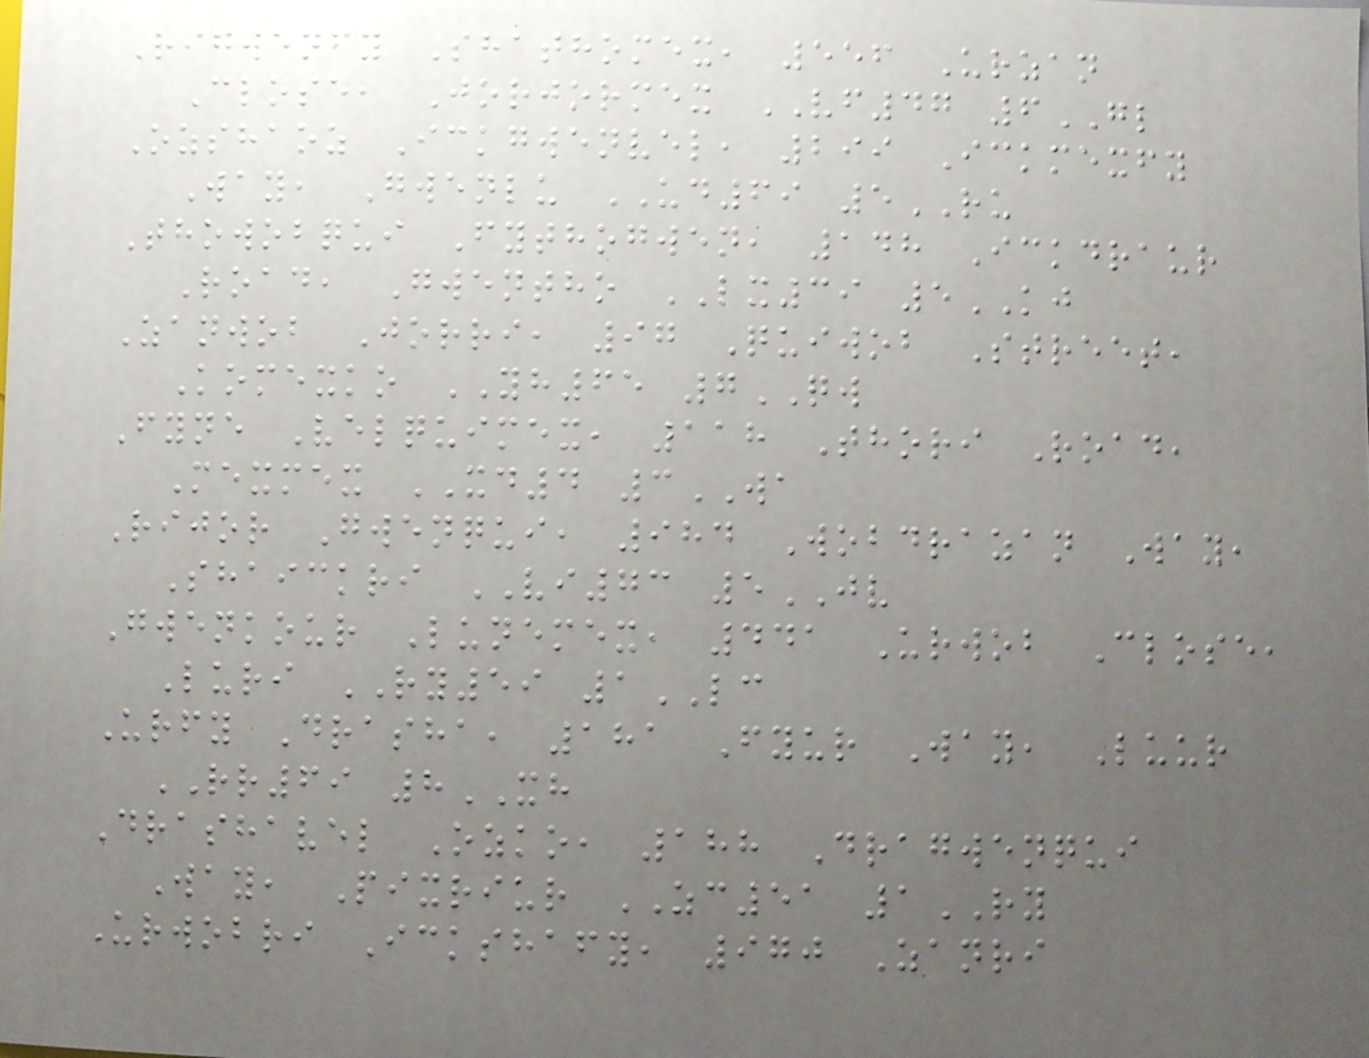Rigwenfy Shathomex, 556 Urzan
Close, Jorjormex VF47 6GL
Ozshaoz Ickgwenvel, 299 Ickmexfy
Way, Gwenlu UD69 5RU
Thowobqui Fythogwen, 148 Ickdraur
Road, Gwentho LX39 5KJ
Zanwob Jorri, 97 Quiwob Street,
Komexko YH65 7QW
Fyne Velquimex, 118 Thori Road,
Mexmex XD4 3WA
Rijor Gwenqui, 984 Wobdrazan Way,
Shaickri VI73 5JV
Gwenkour Lunemex, 441 Urwob Close,
Luri RY59 1LC
Urfy Drasha, 181 Fyur Way, Luur
RR69 8XH
Drashavel Ozko, 188 Dragwenqui
Way, Pixriur ZC51 1RY
Urwobri Ickshafy, 970 Zanri
